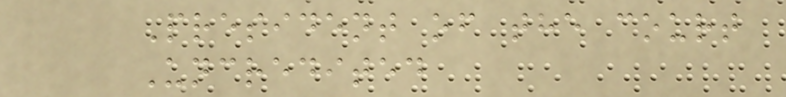President of the court
Uncredited
